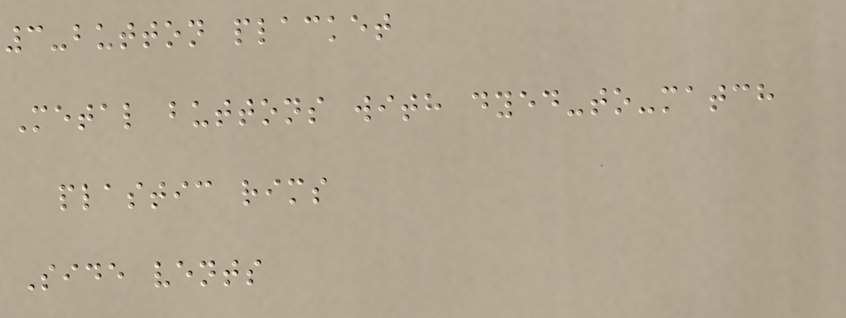3-button placket
Metal buttons with dyed-to-match
plastic rims
Side vents
